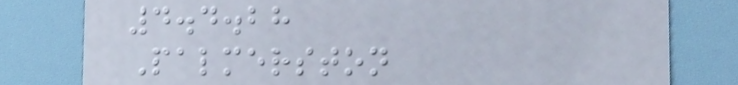4.4.28
Palmerston
